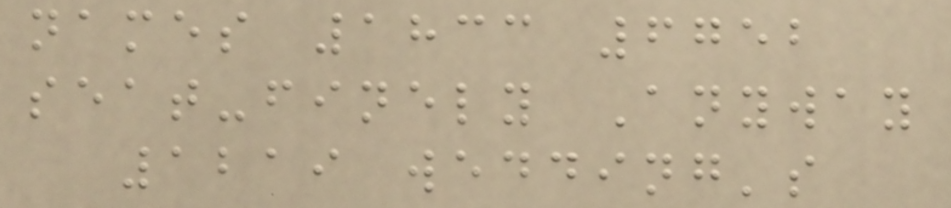names 1833 6752
seat-finely Anyway
1219 wedding's
